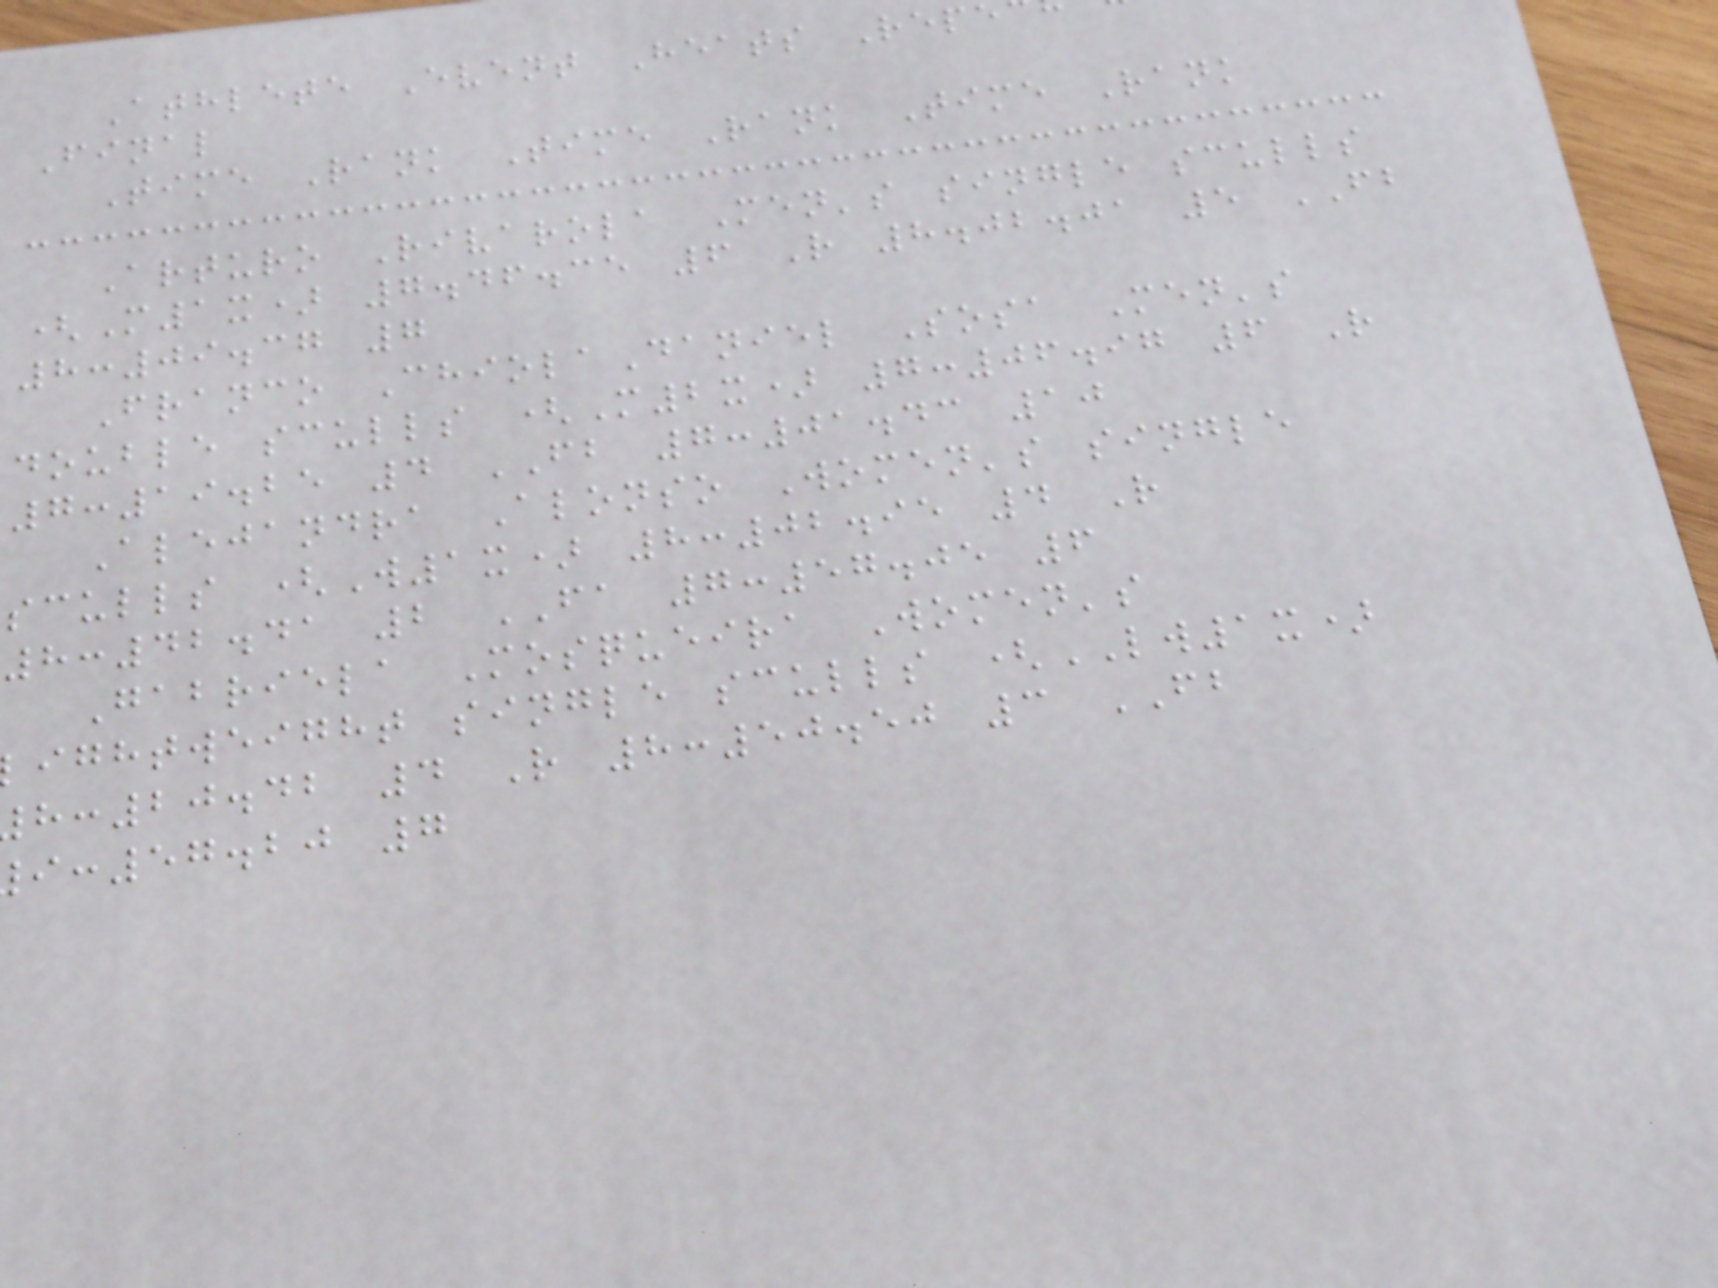Athlete Event Heats Repe
Final
Time Rank Time Rank Time Rank
Arturo Rivarola Men's single sculls
(M1x) 7.46.35 6 R 8.02.01 5 FB
8:09.37 7
Franco ChiolaDaniel Sosa Men's
double sculls (M2x) 7:06.97 6 R
7:19.25 4 FB 7:01.43 10
Alejandra Alonso Women's single
sculls (W1x) 8:02.95 4 R
8:42.41 2 FA 7:57.05 6
Gabriela Mosqueira Women's
ightweight single sculls (LW1x)
:20.42 4 R 8:50.50 3 FB
:57.20 7
